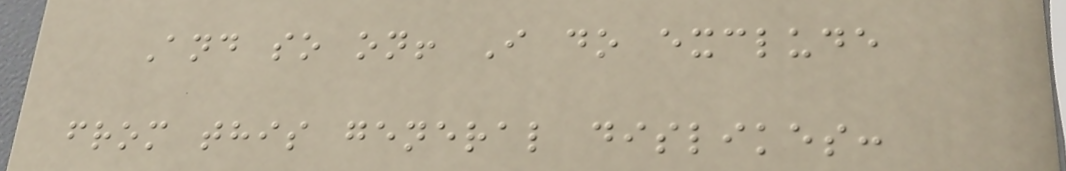And so on! I do exclude
from this general dislikes:
